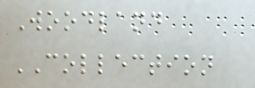Woodland
COLLECTION
